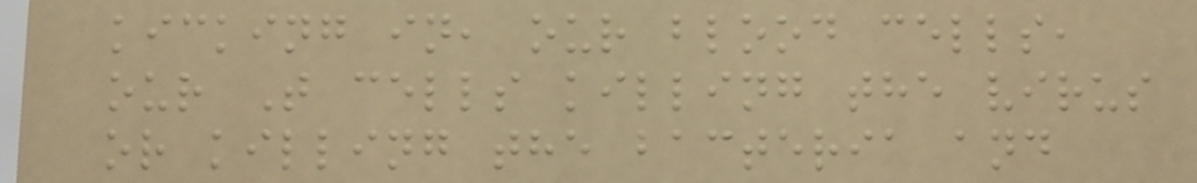kicking in, our blood cells,
our T cells killing the virus
or killing the bacteria and
